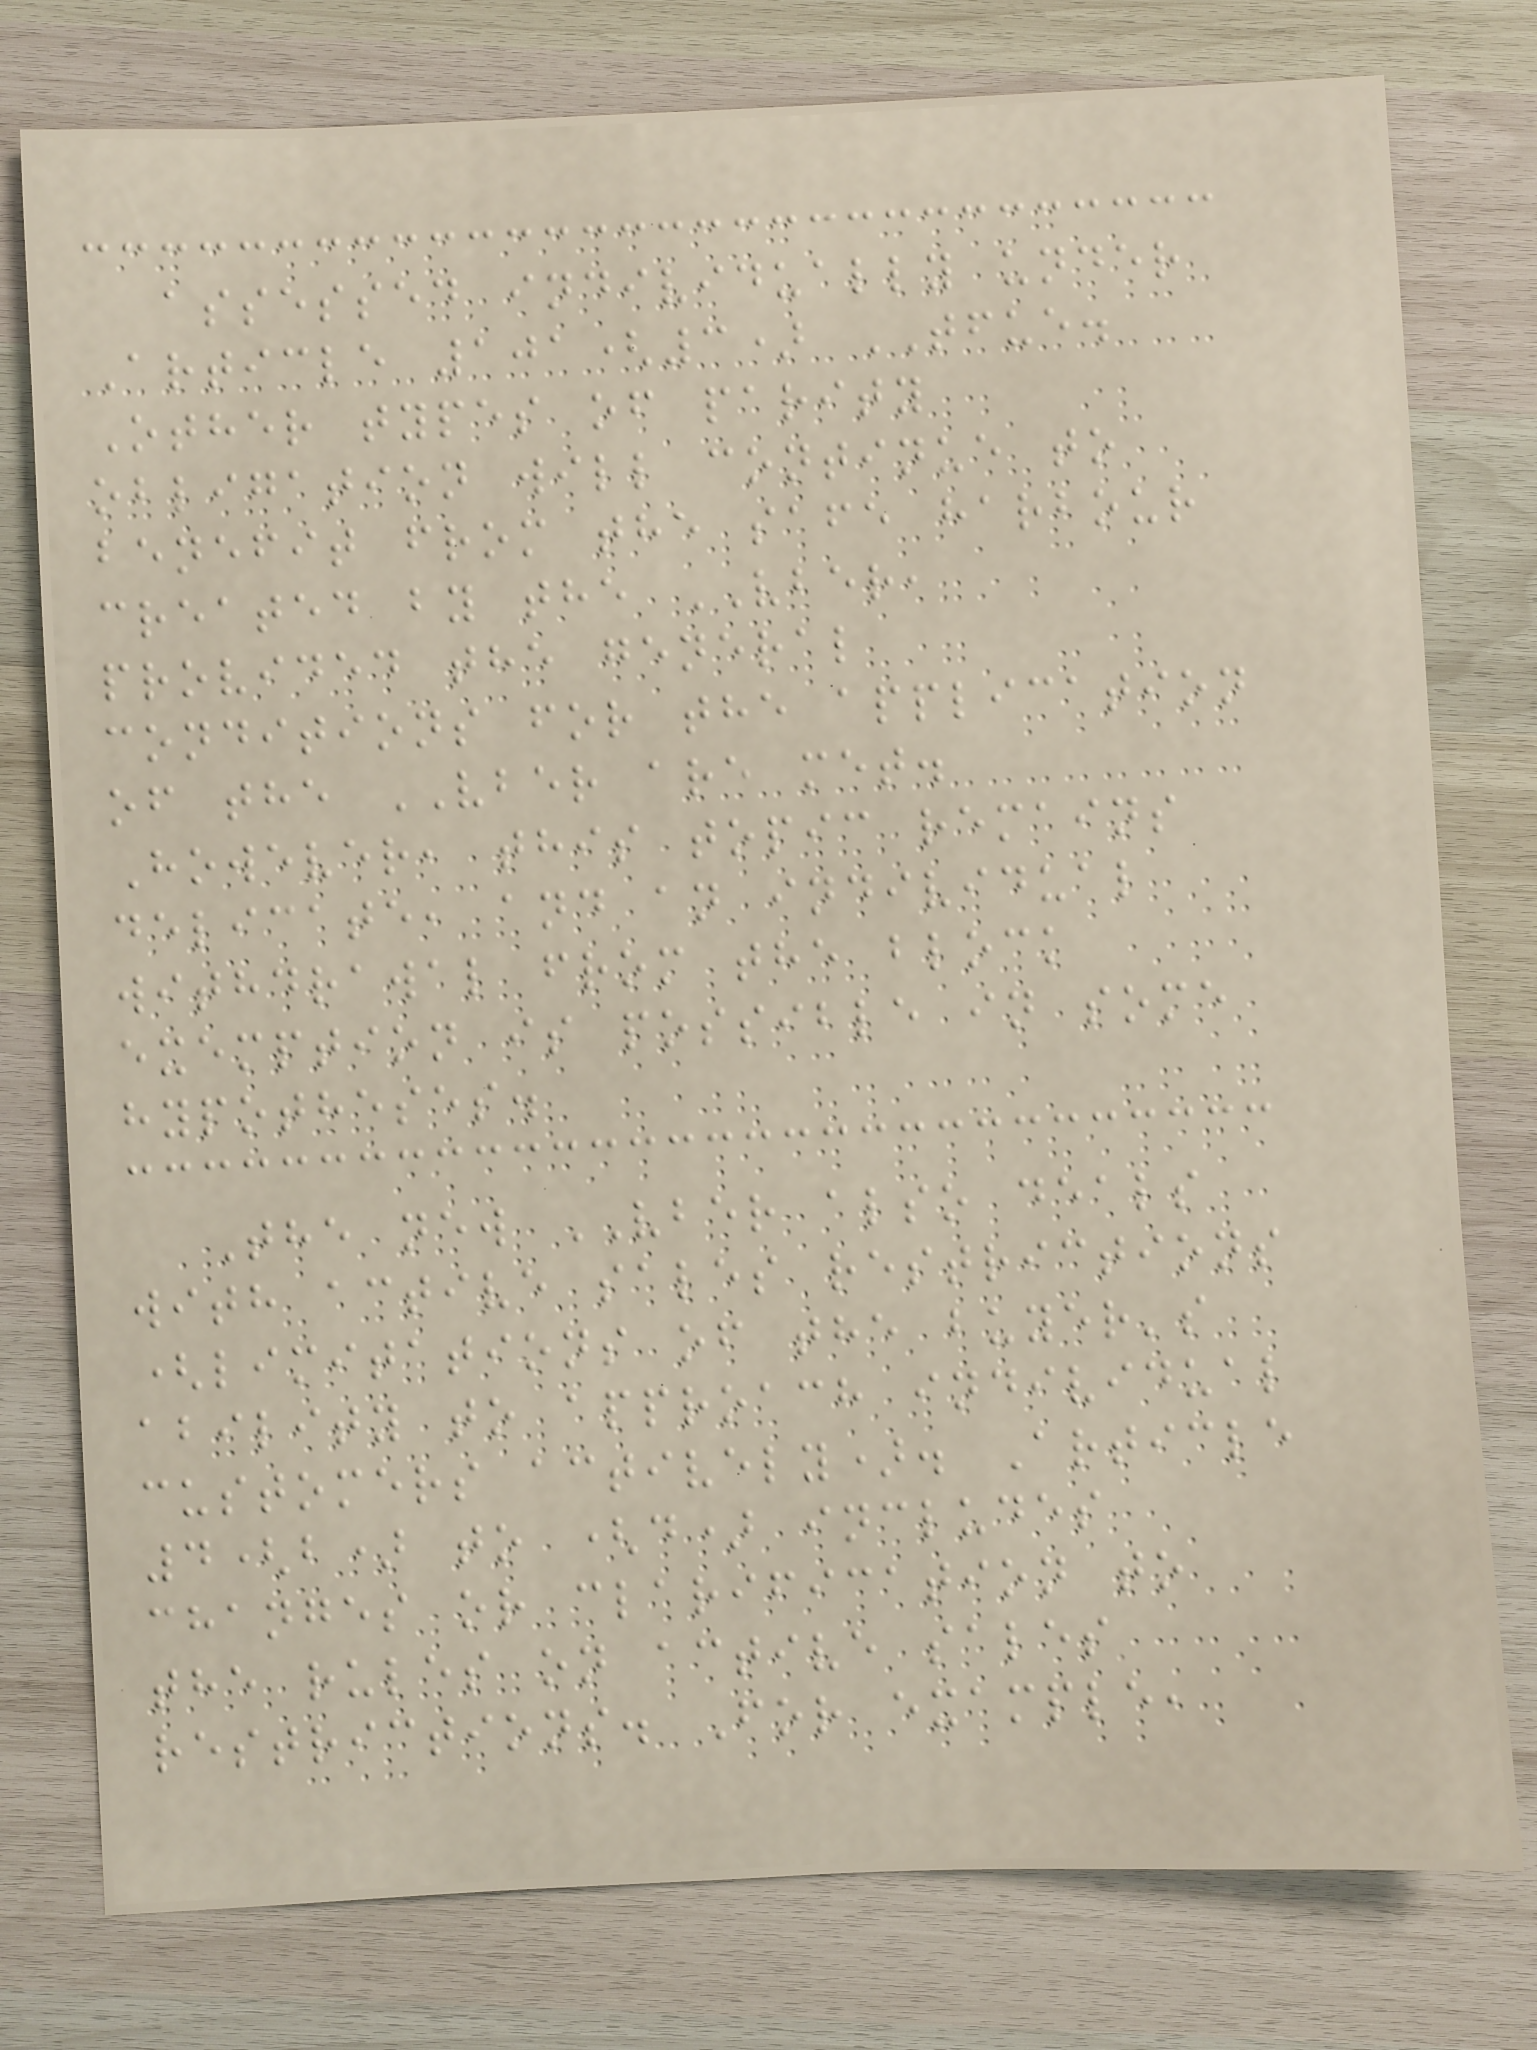assessed individually under
Article 101(3) TFUE.
Other types of parity
obligation will continue to
benefit from the safe harbour
created by the VBER,
provided the general
conditions for the application
of the VBER are met.
However, this topic remains
delicate, and an individual
withdrawal from the block
exemption is possible in some
hypotheses.
The new VBER also deals
with active sales restrictions
(limitations of the buyer's
ability to approach individual
customers actively). Article
4(b) to (d) includes
changes or clarification to
the rules on active sales
restrictions. For example,
